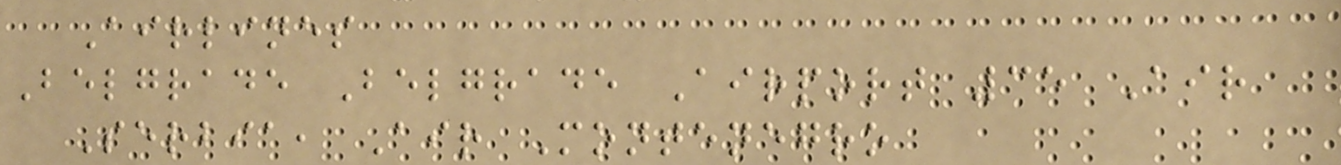Airlines
Belgrade Belgrade Airport 35 Air
Serbia, Air Montenegro
